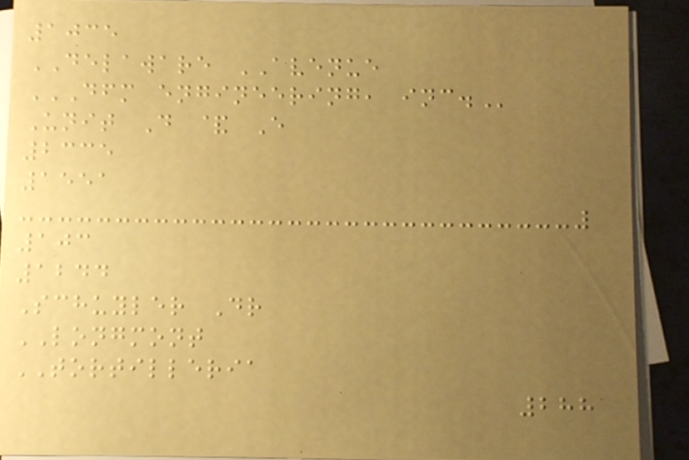1035
DELAWARE AVENUE
DFM ENGINEERING, INC.
Unit D & E
2335
1551
103
1244
Schuyler Dr
LONGMONT
TORTILLERIA
288
